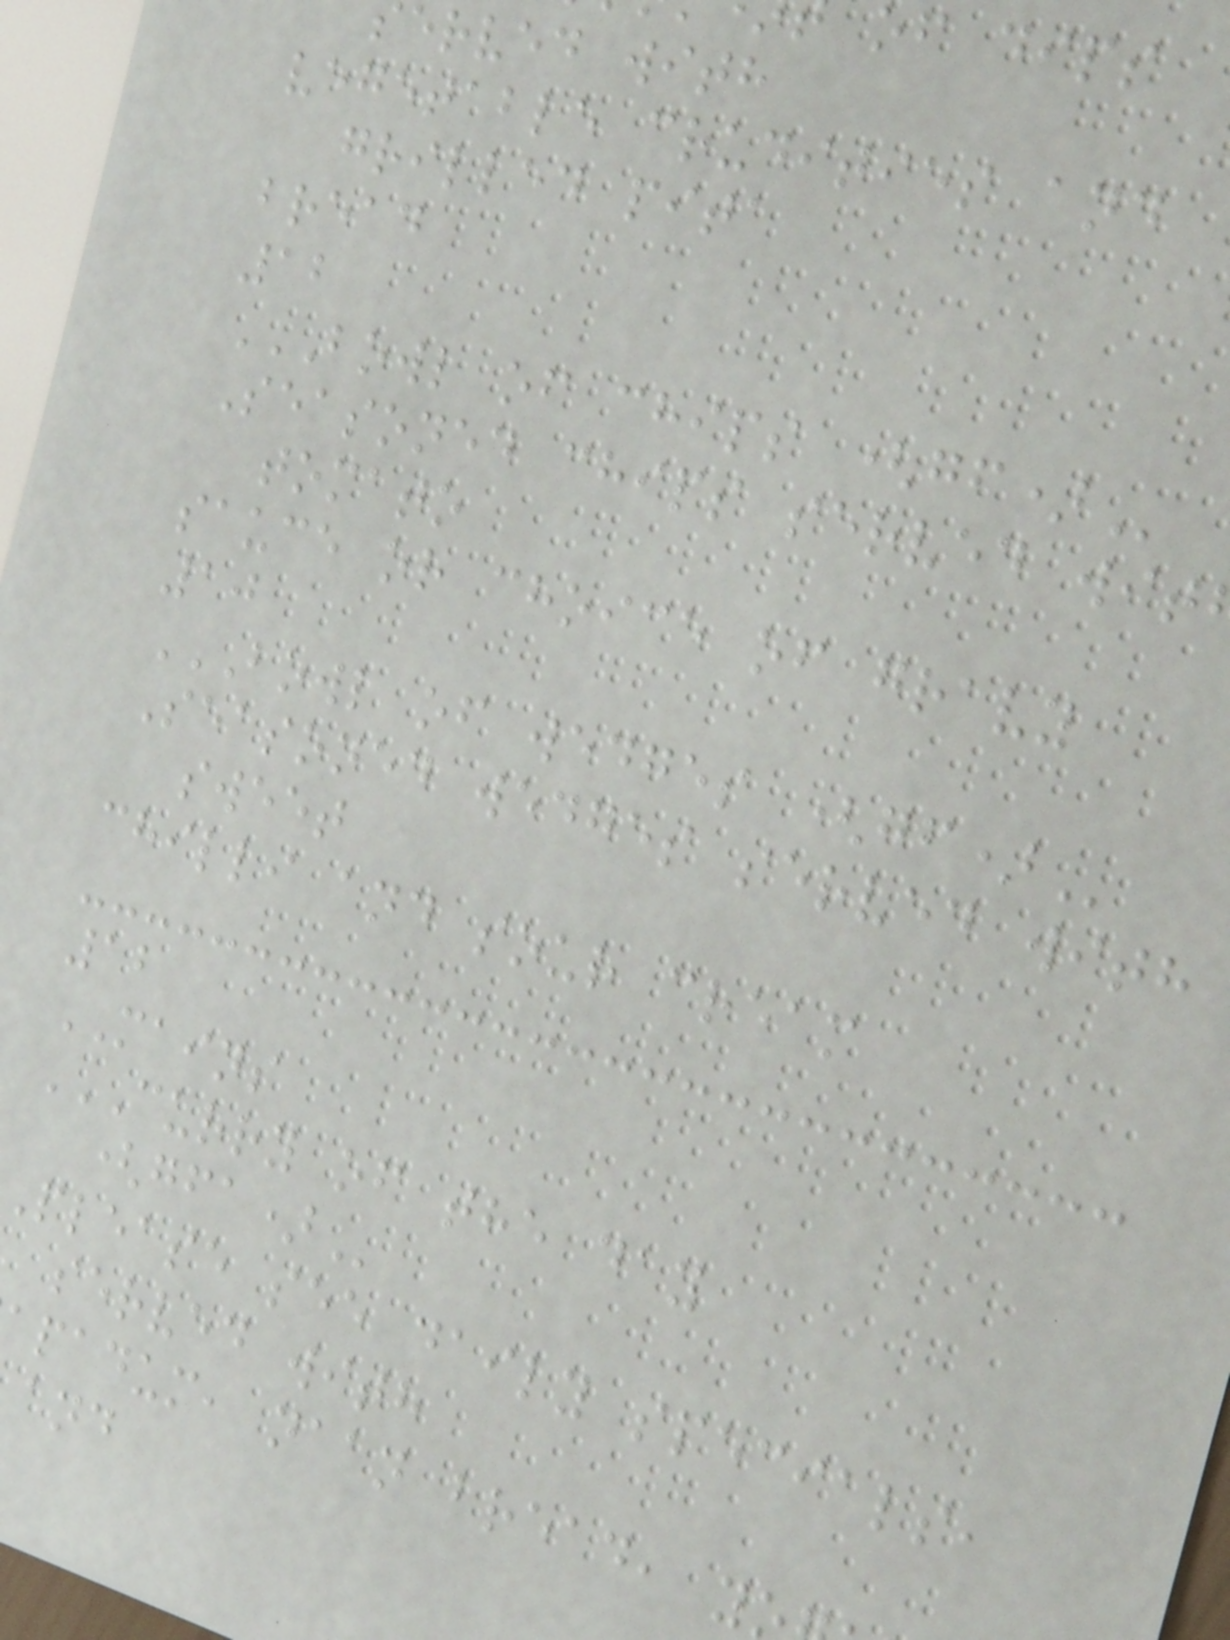of dips
erved with
vegetable crudities and
grilled pita
bread
12
BOWL OF CHIPS (GF)
Seasoned chips served wit
tomato
sauce or choice of gravy
10
BOWL OF WEDGES (GF)
Seasoned wedges served with
sweet
chilli and sour cream
12
MAINS
CURRY OF THE DAY
Please see daily specials,
served with
apadum, naan bread, y
and
